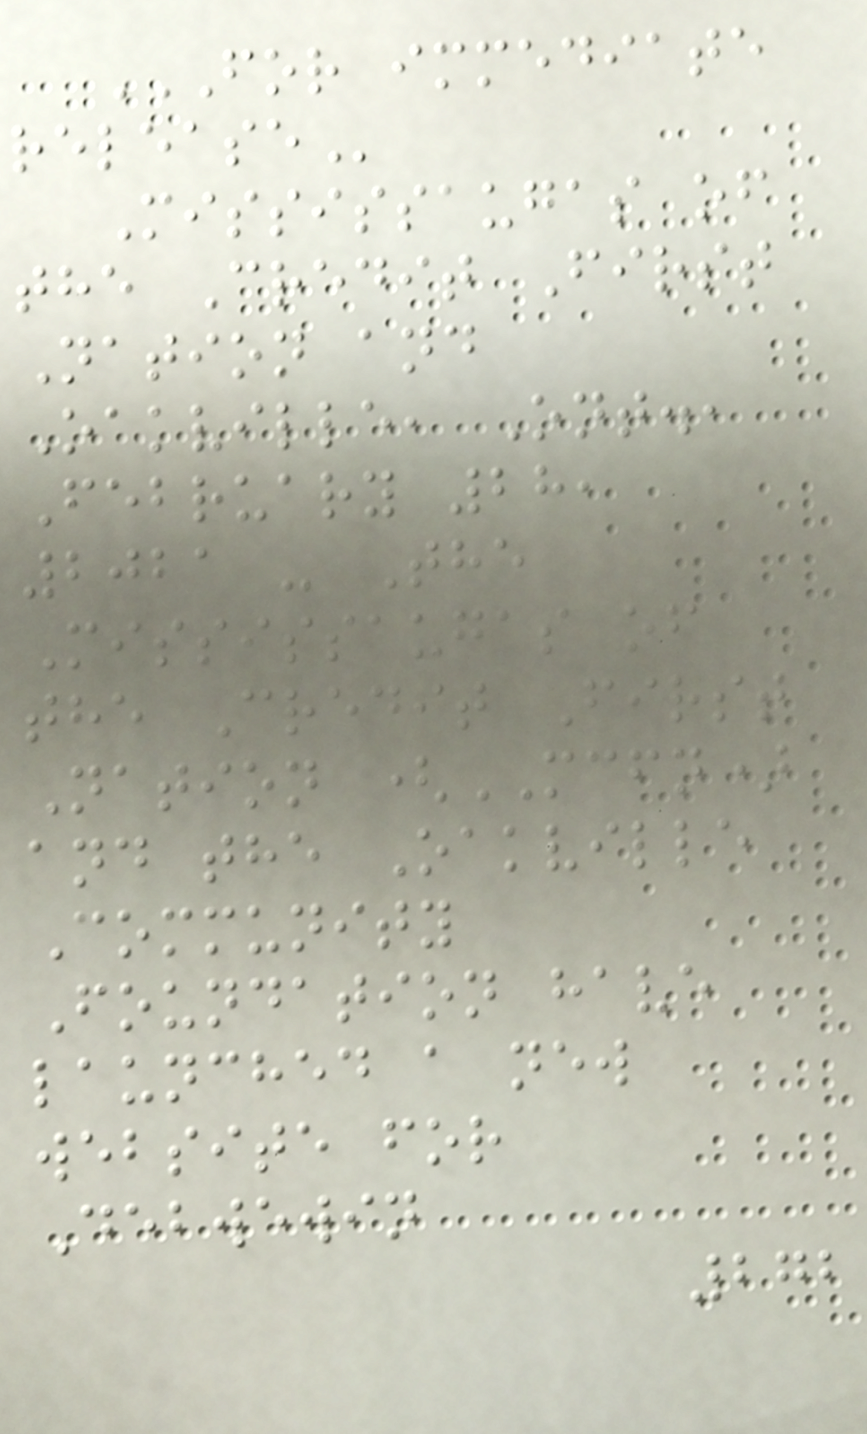FOR IMMEDIATE
RELEASE
Mississaugas of
the Credit First
Nation and
Oakville, Ont.,
February 28,
2021 - The
Mississaugas of
the Credit First
Nation (MCFN)
and the Oakville
Community
Foundation have
launched a new
website for
Debwewin
272
